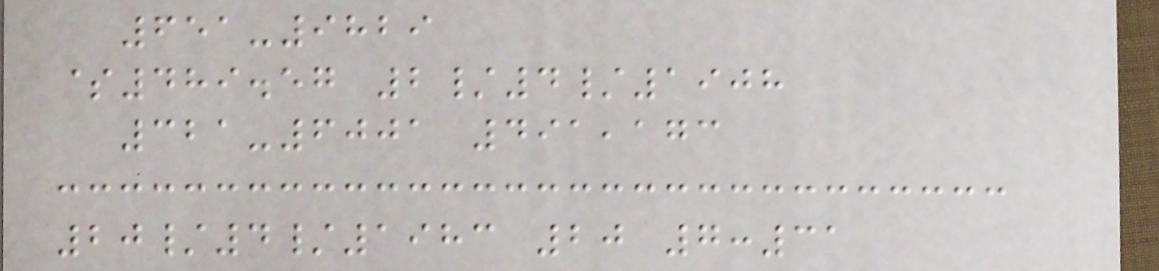651-9829
$489.57 2/4/1908
321-6001 491,173
20/4/1983 20 7:31
